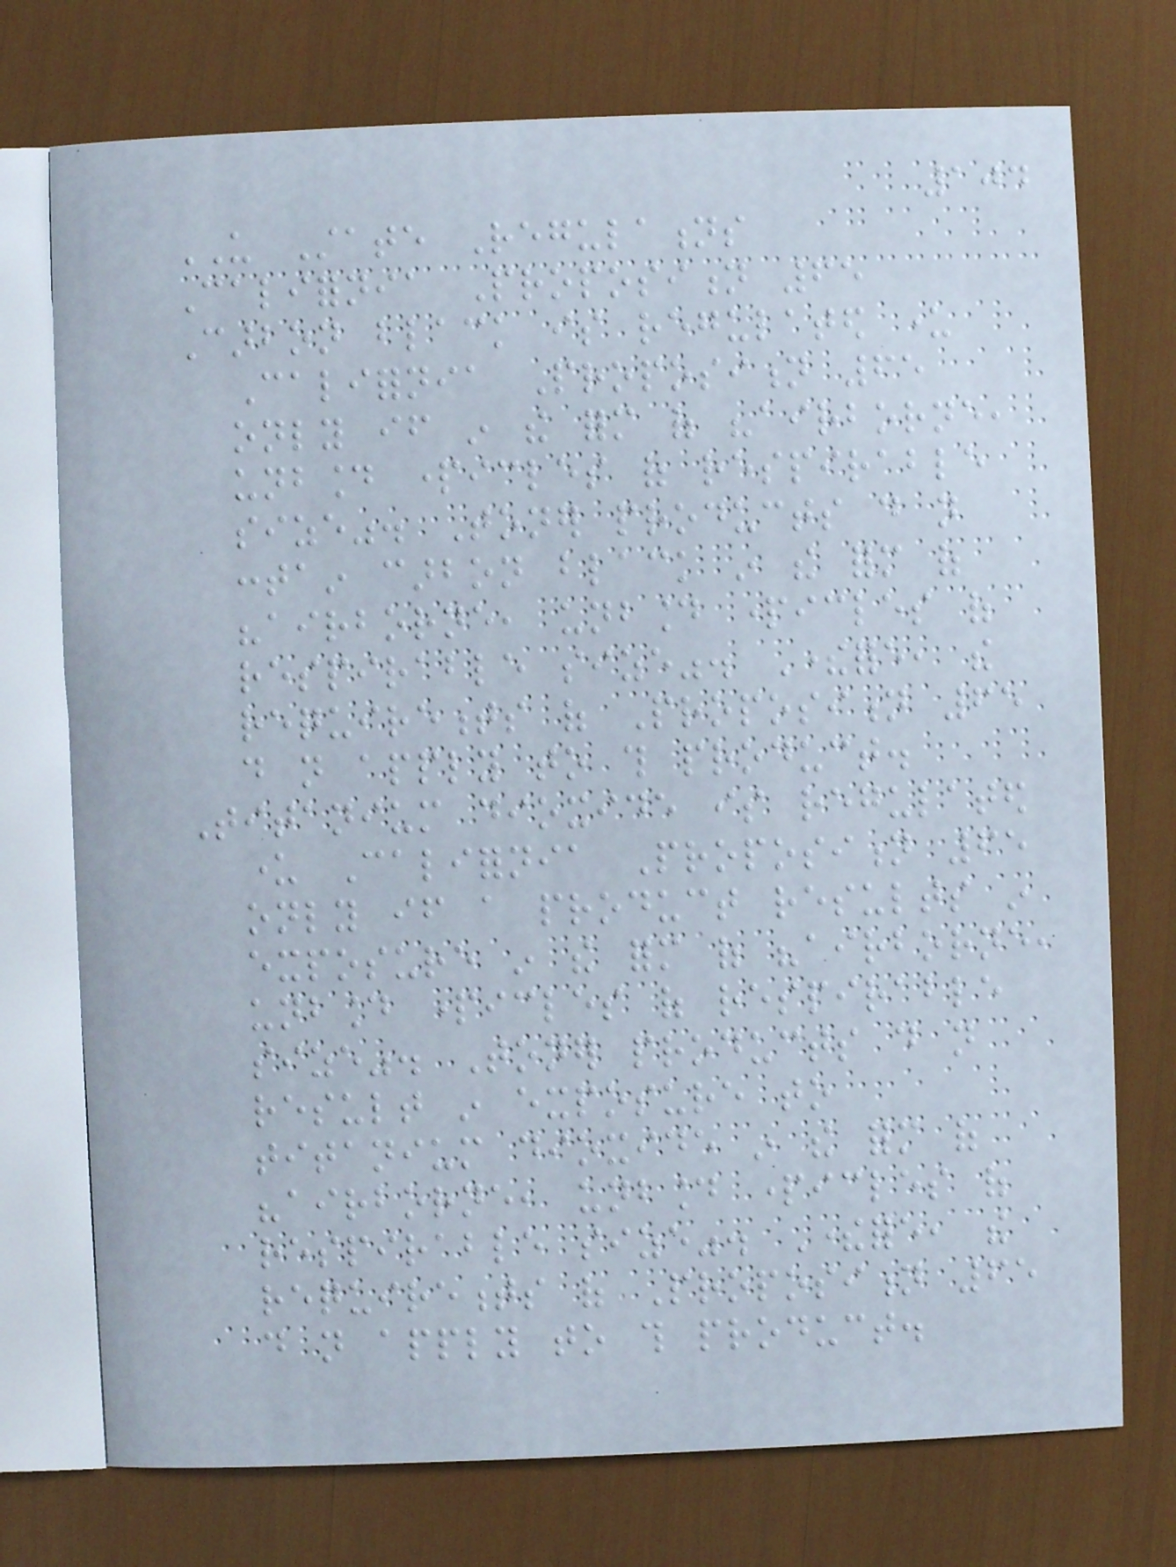104
US State Regulations
California Proposition 65
Carbon black is regulated under
California Proposition 65
only if in the form of "airborne,
unbound particles of respirable
size". Toner products do not
contain carbon black in the form of
"airborne, unbound particles of
respirable size". Therefore, the
requirements of Proposition 65
do not apply to this product.
Titanium dioxide is regulated
under California Proposition 65
only if a product results in
exposure in the form of "airborne,
unbound particles of respirable
size". Toner products do not
result in exposure to
titanium dioxide in the form of
"airborne, unbound particles of
respirable size". Therefore, the
requirements of Proposition 65
do not apply to this product.
